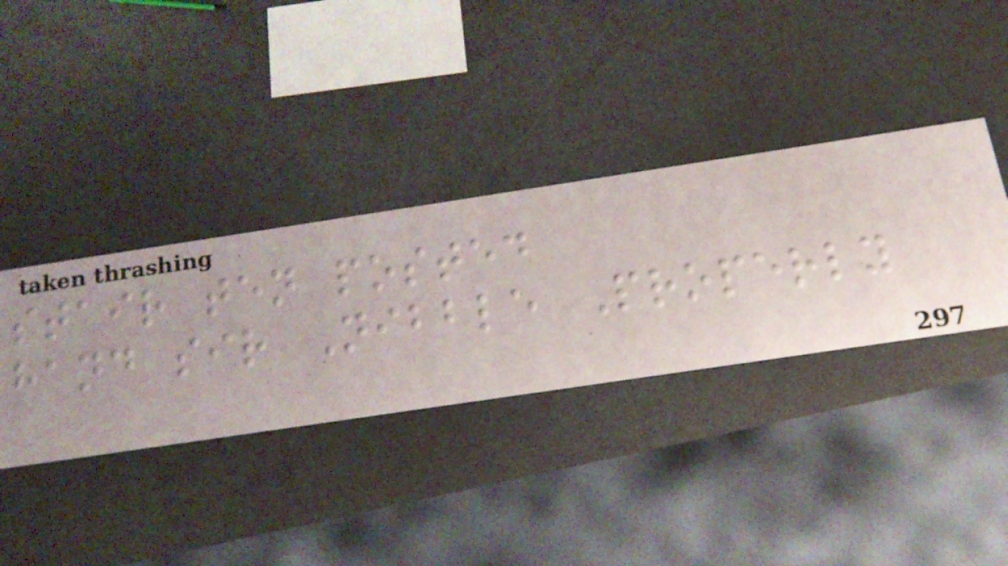stair ten posted
hand sir Nibble Properly
